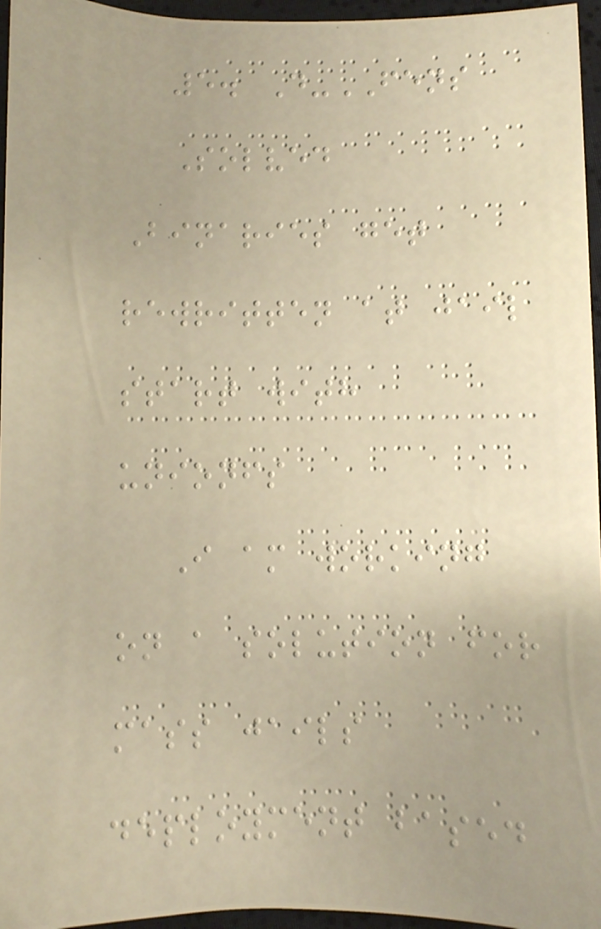5. D-FENS
Solved
Binaries get
rewritten at jail
start with
unionfs
I am working
on a solution for
mass jails
deployment based
